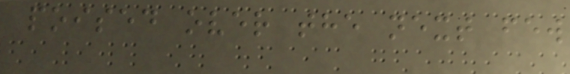poised over the next few
